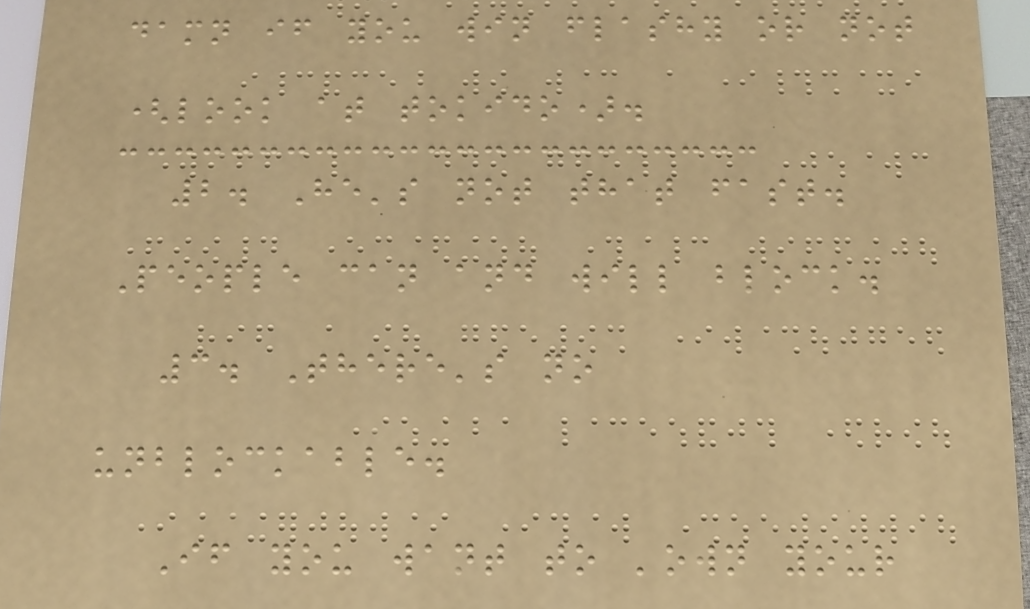damn if you win flashy or not
(look at tokido).
2. He's not that fast.
People can and will block.
3. There's no
unblockable.
If you want to 'own your
